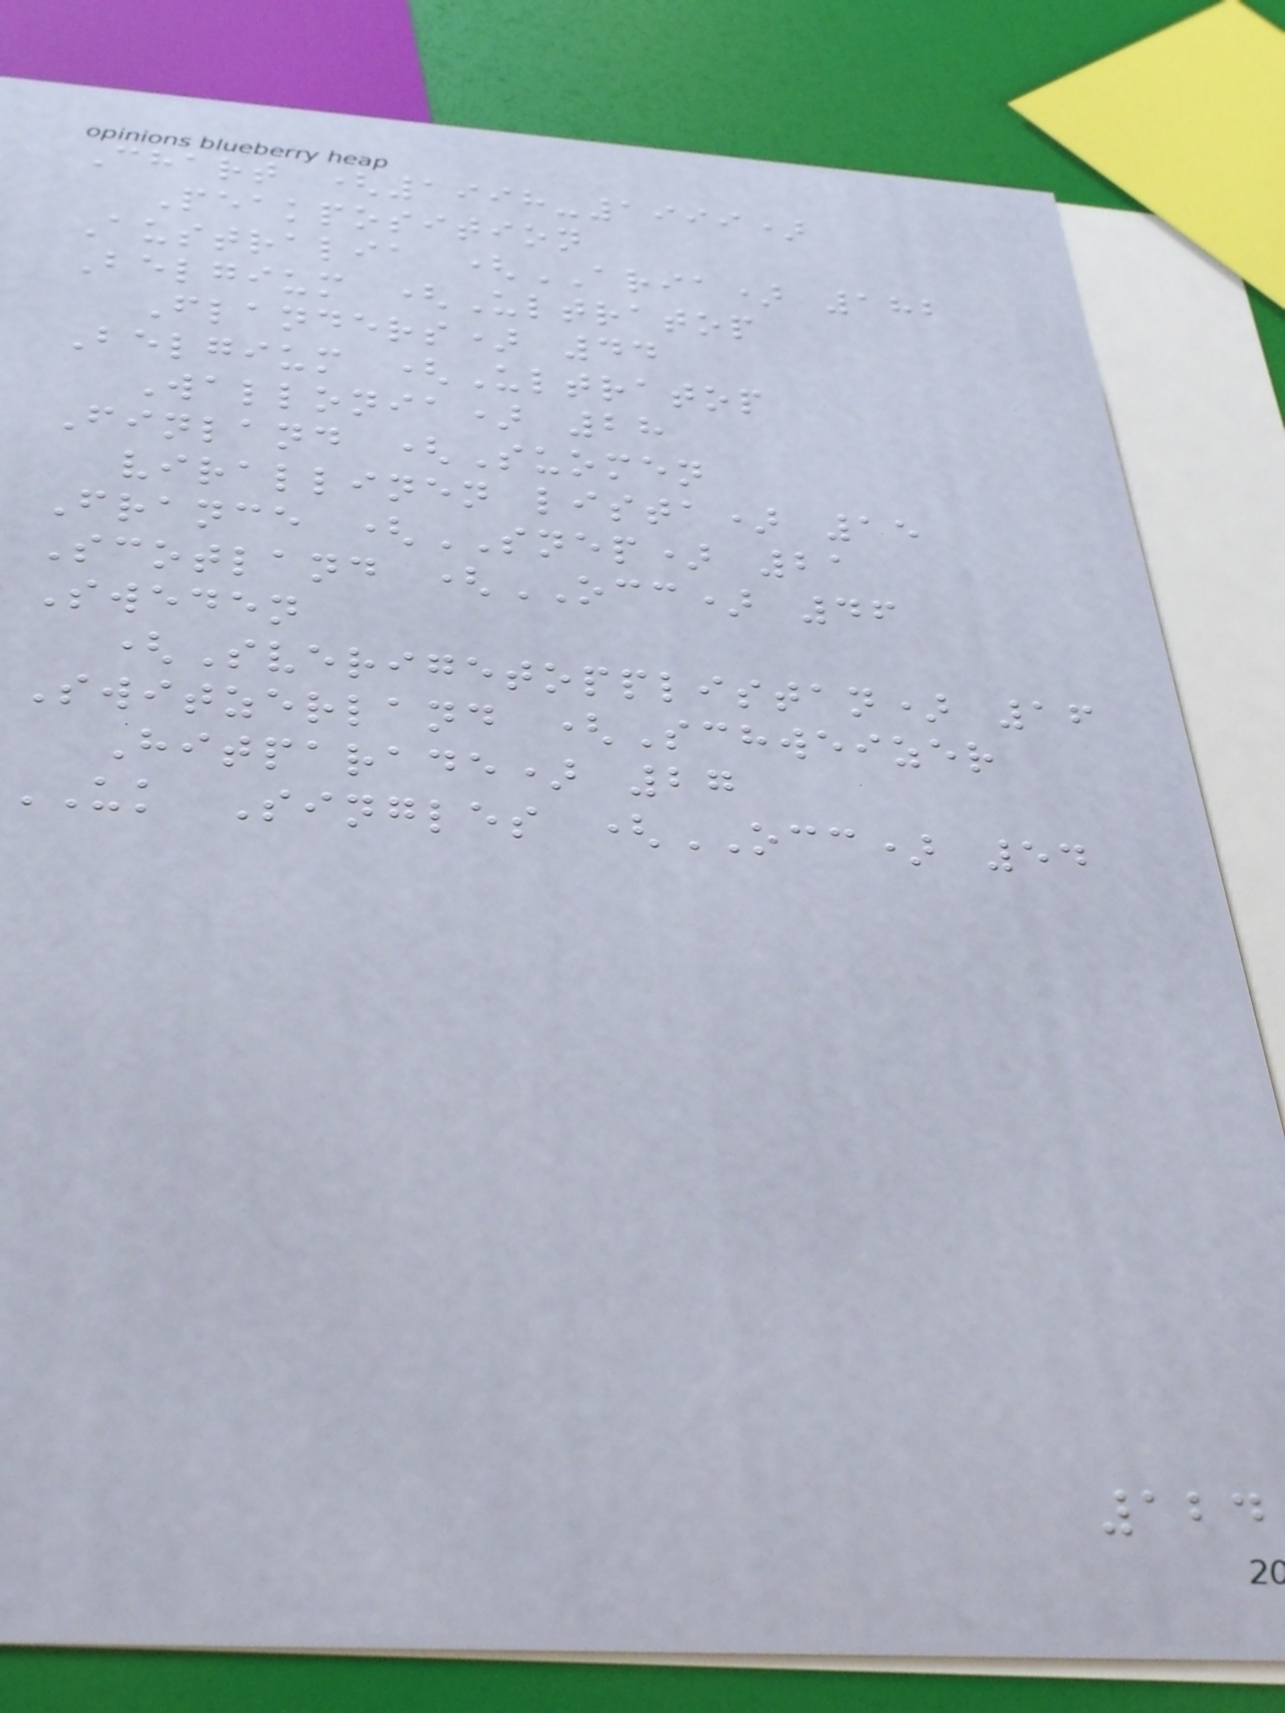Chart (1998-1999)
Peakposition
Australia (ARIA) 182
Belgium (Ultratop
Flanders) 44
Belgium (Ultratop
Wallonia) 28
Finland (Suomen
virallinen lista) 15
France (SNEP) 21
Scotland (OCC) 46
Sweden
(Sverigetopplistan) 16
Switzerland (Schweizer
Hitparade) 27
UK Singles (OCC) 54
124
